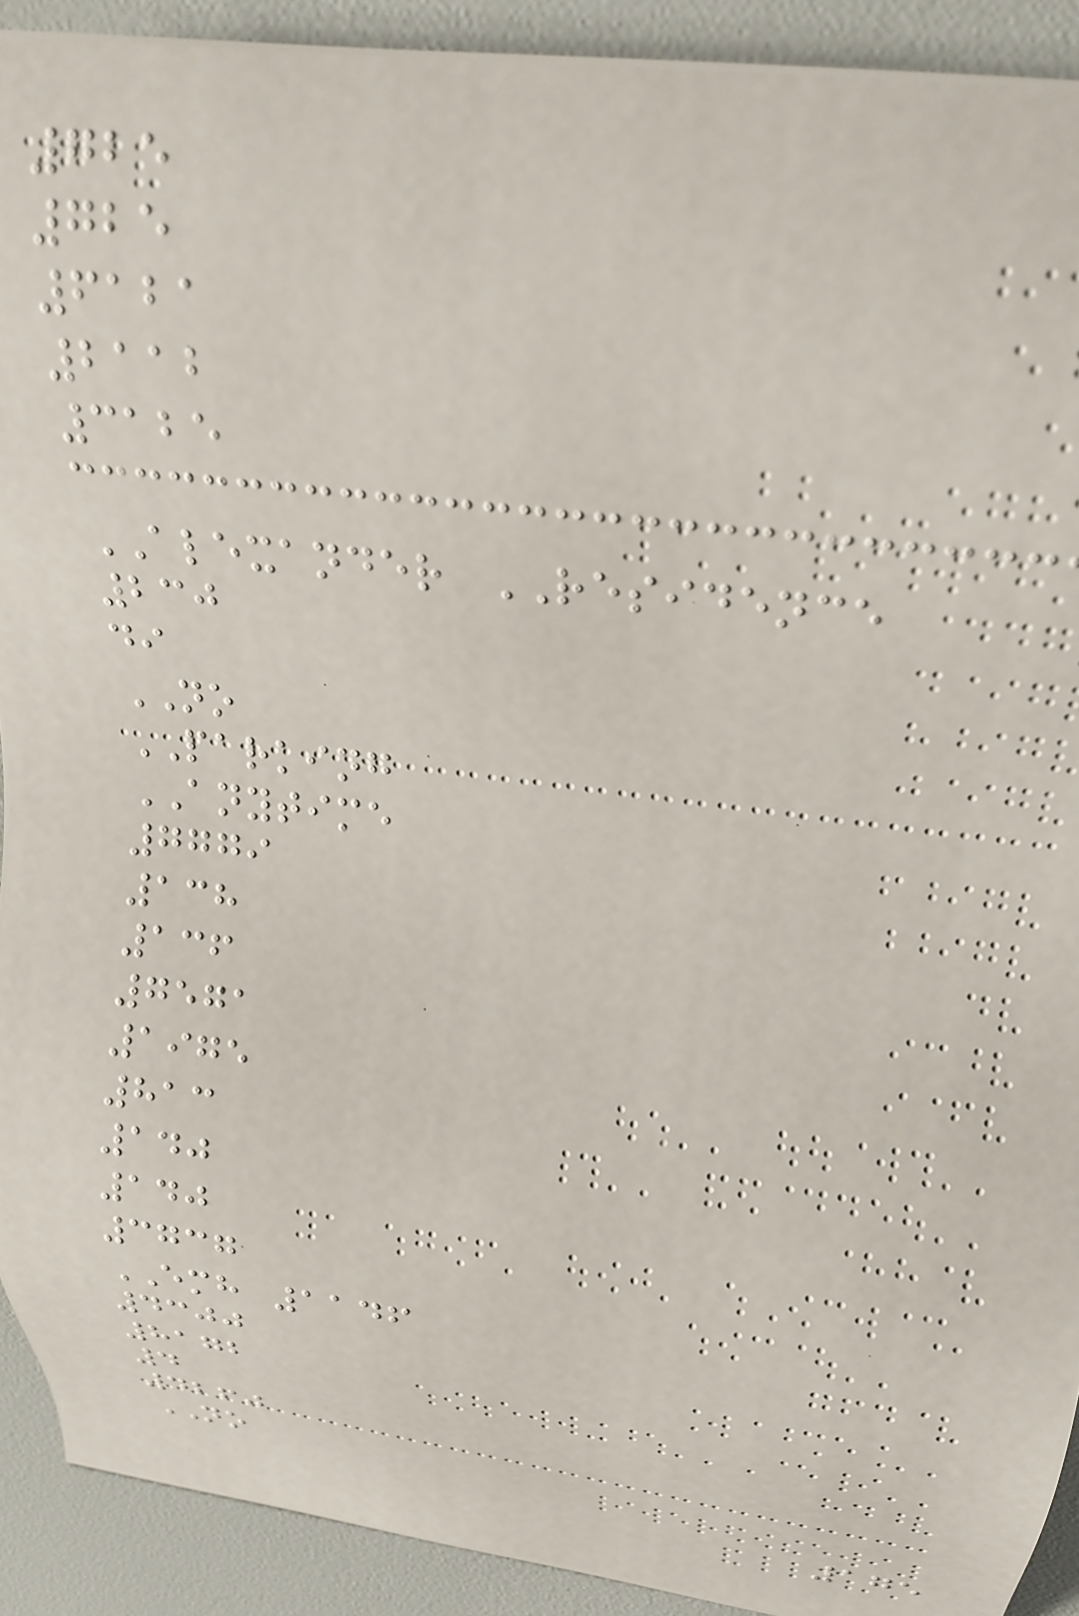725
725
6121
2112
3125
ALEXANDER RESIDENCE
230
di
NO
PARKING
ANYTIME
7779
138
136
7571
1975
813
140
140
3737
EMH 1146
4300
8172
4
4260
NO
175
